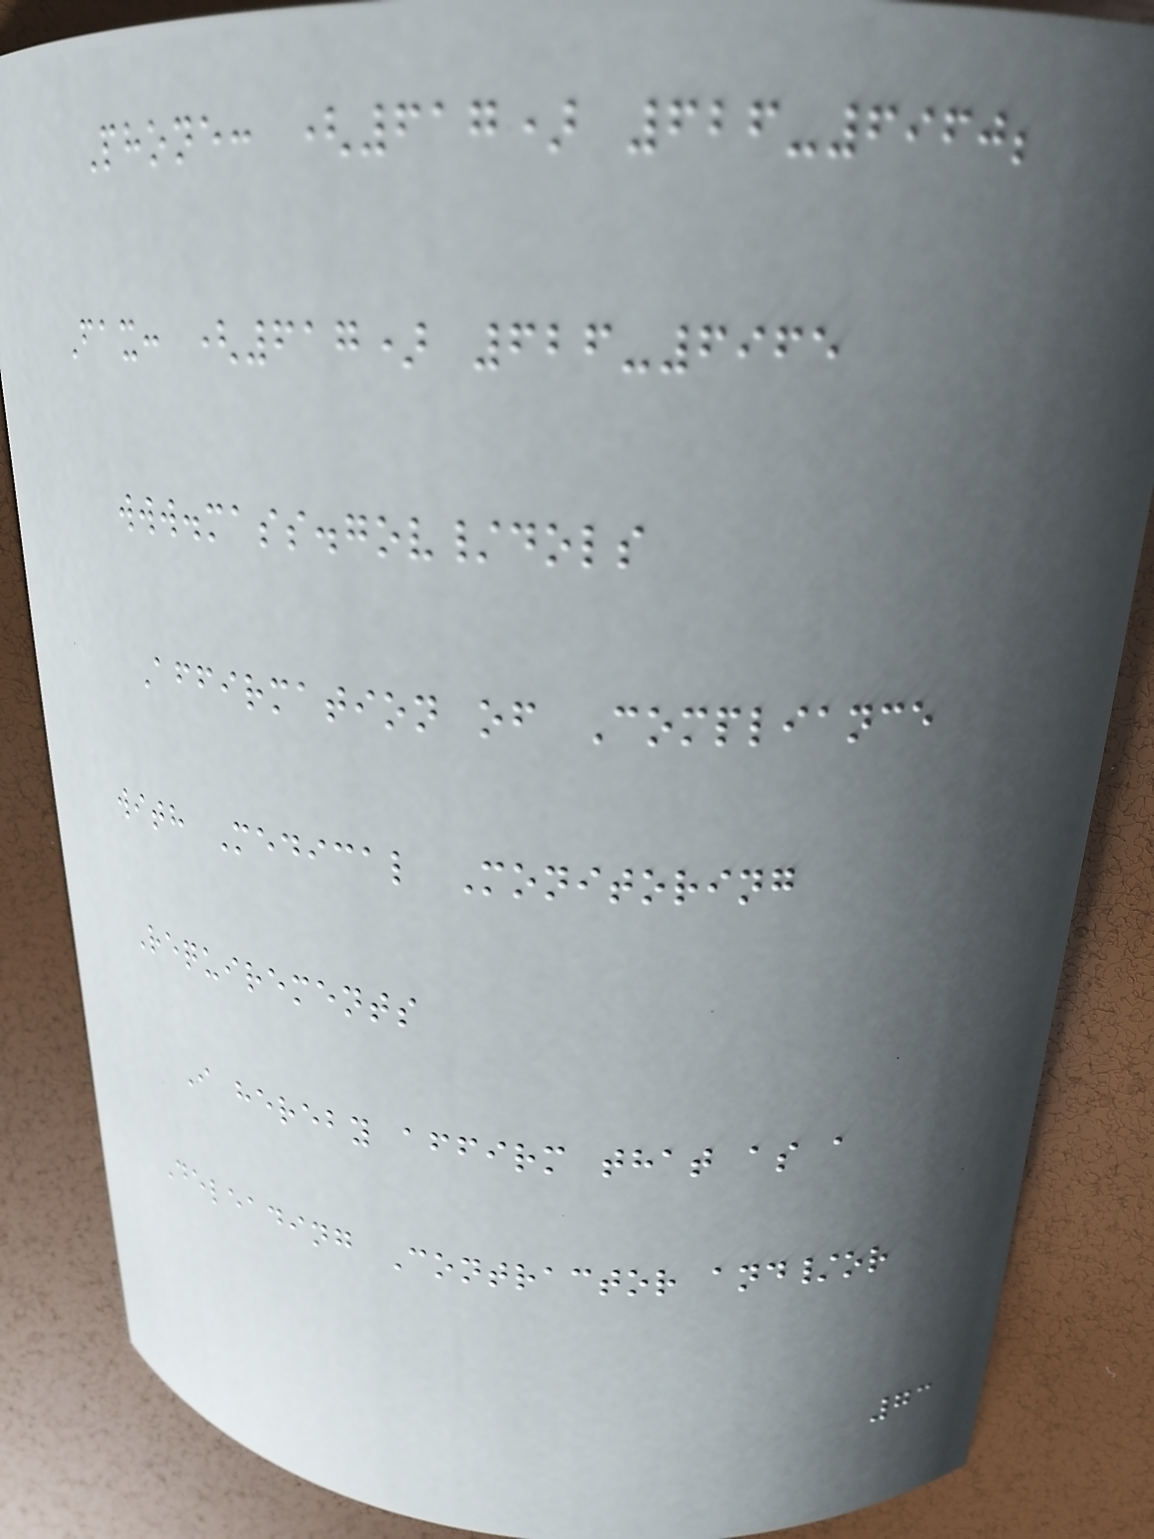Phone: (617) 626-6960;
Fax: (617) 626-6965
www.mass.gov/dols
Affirmation of Compliance
with Medical Monitoring
Requirements
I hereby affirm that as a
Deleading Contractor and/or
73
